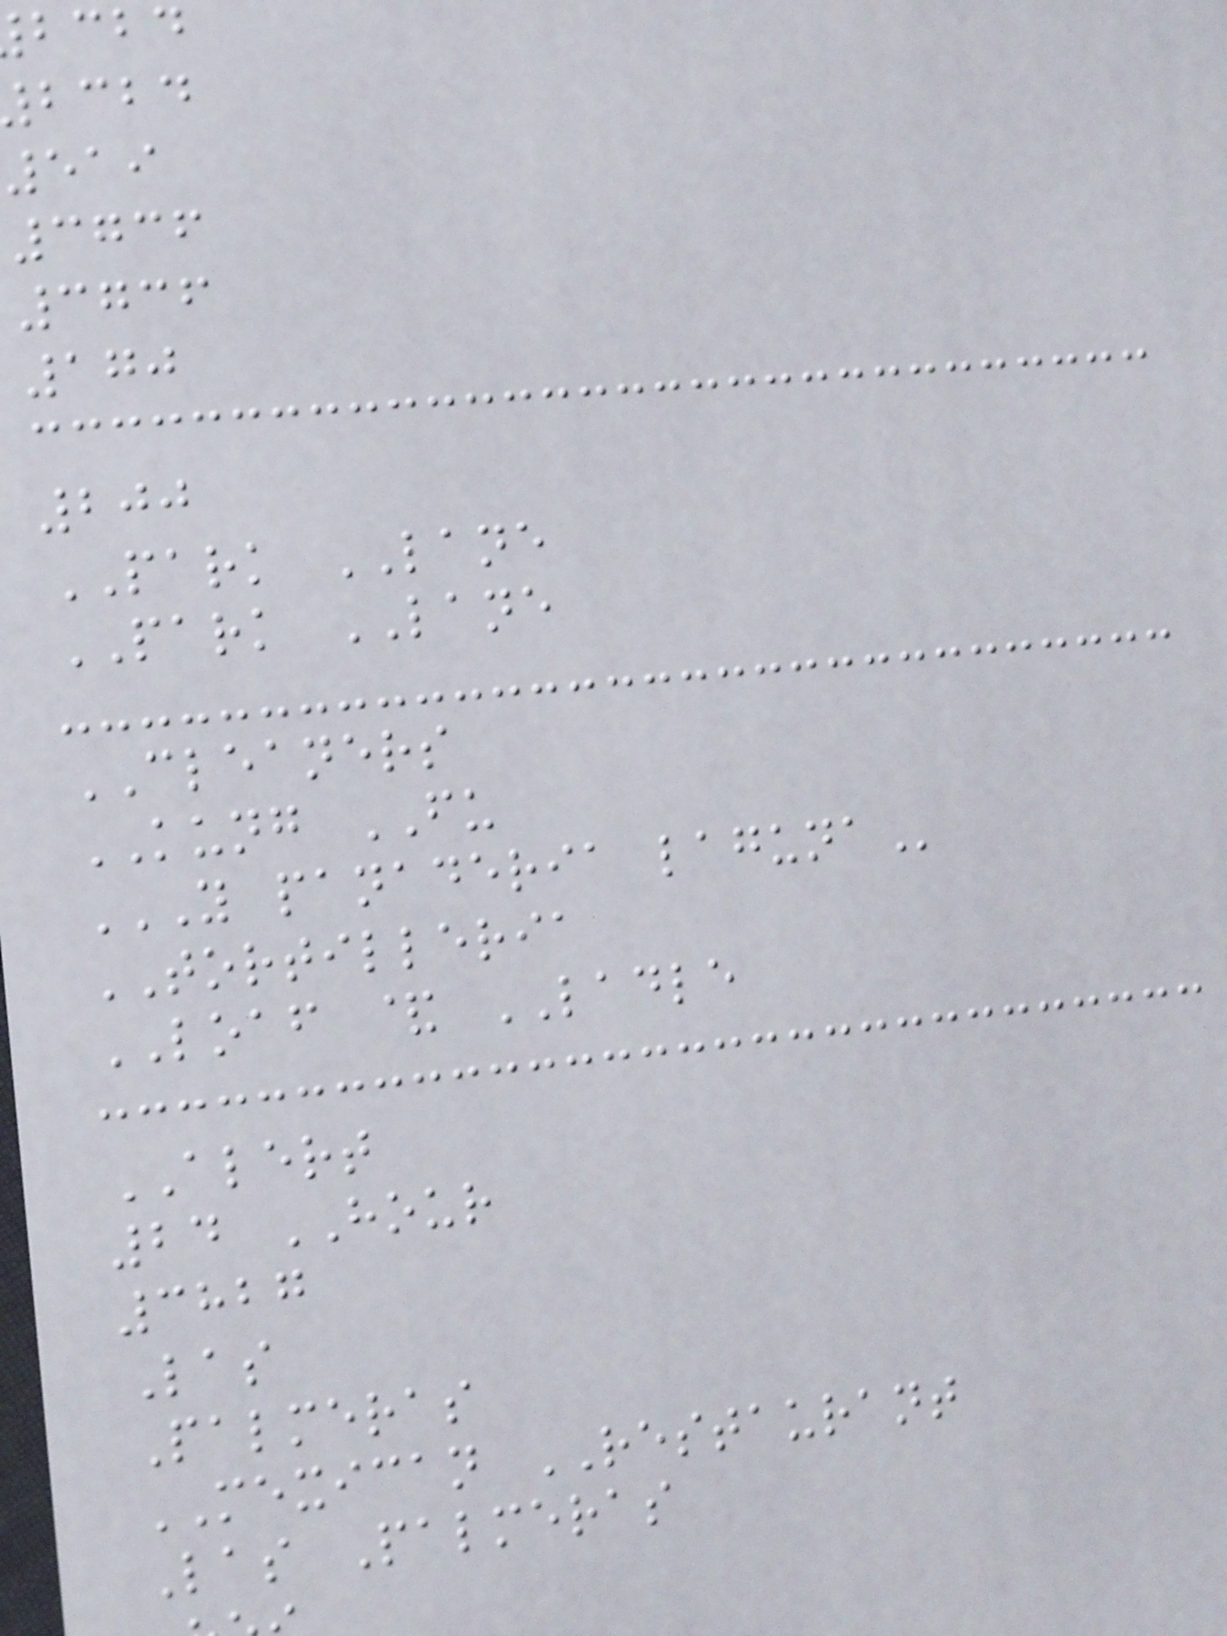bcbd
bcbd
519
3736
3736
170
200
PARK LANE
PARK LANE
CLEANERS
KUNG FU
Y PANADERIA LAGUNA
TORTILLERIA
LOAF & LADLE
ALERT
24 HOUR
3827
Las
Palmeras
MEXICAN RESTAURANT
Las Palmeras
